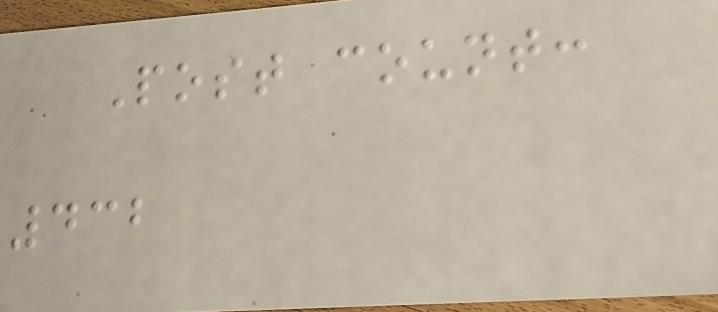Post count:
432
